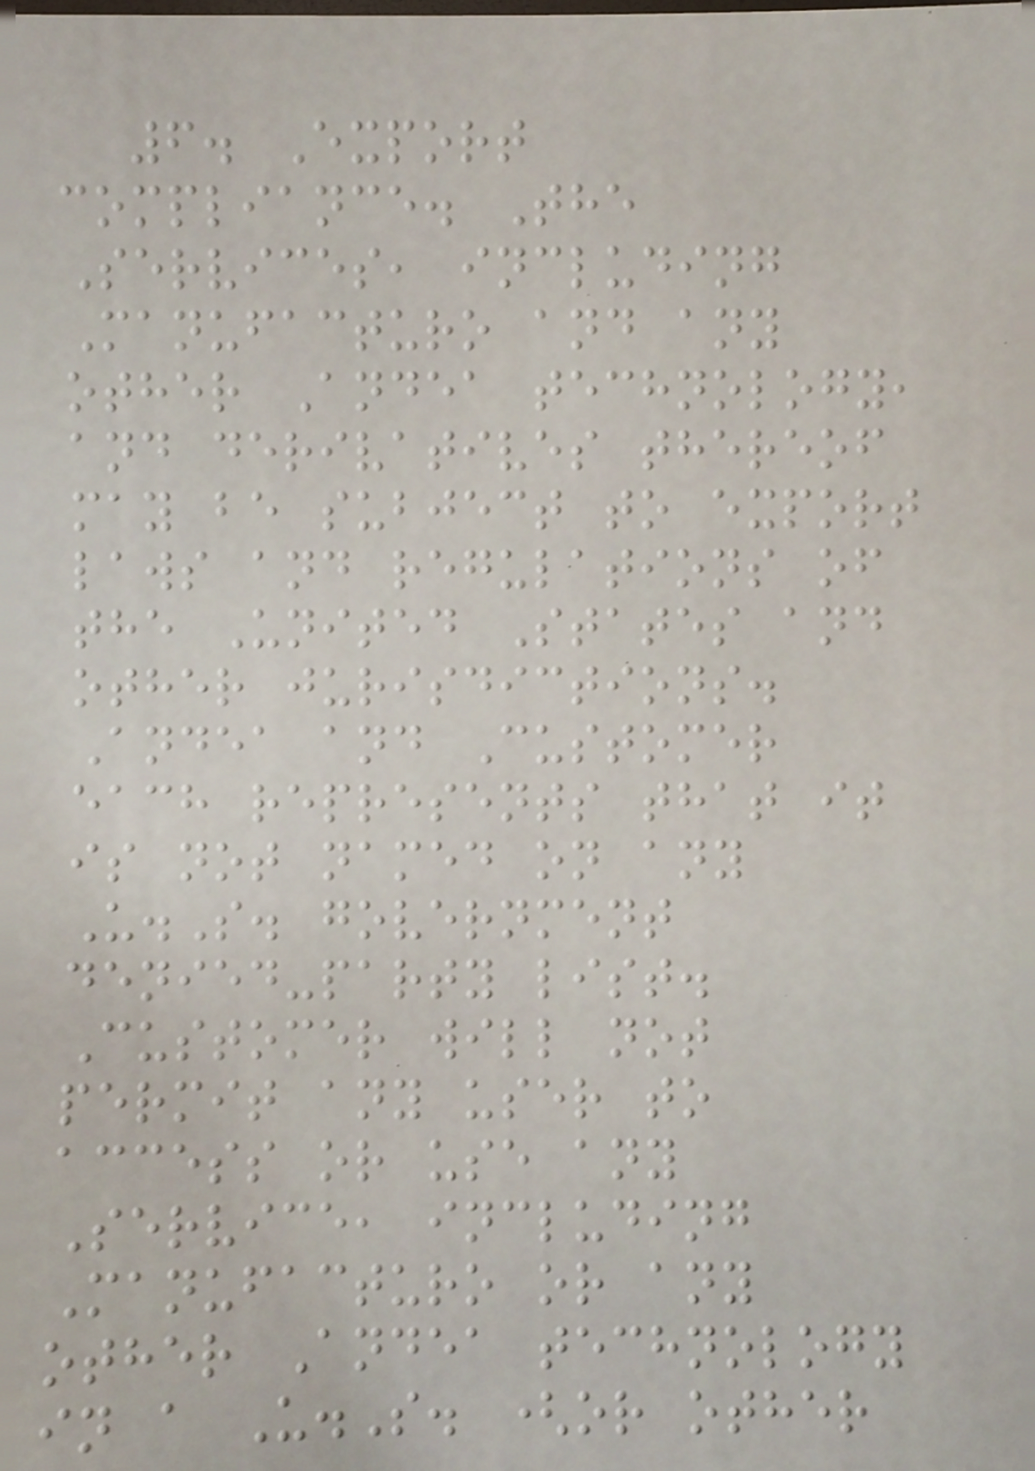6. Export
compliance. The
Services, including
Manufacturo and any
other Andea technology,
and derivatives thereof
may be subject to export
laws and regulations of
the United States and
other jurisdictions.
Andea and Customer
each represents that it
is not named on any
U.S. government
denied-party list.
Customer will not
permit any user to
access or use any
Service, including
Manufacturo or any
other Andea technology
in a U.S. (or other
